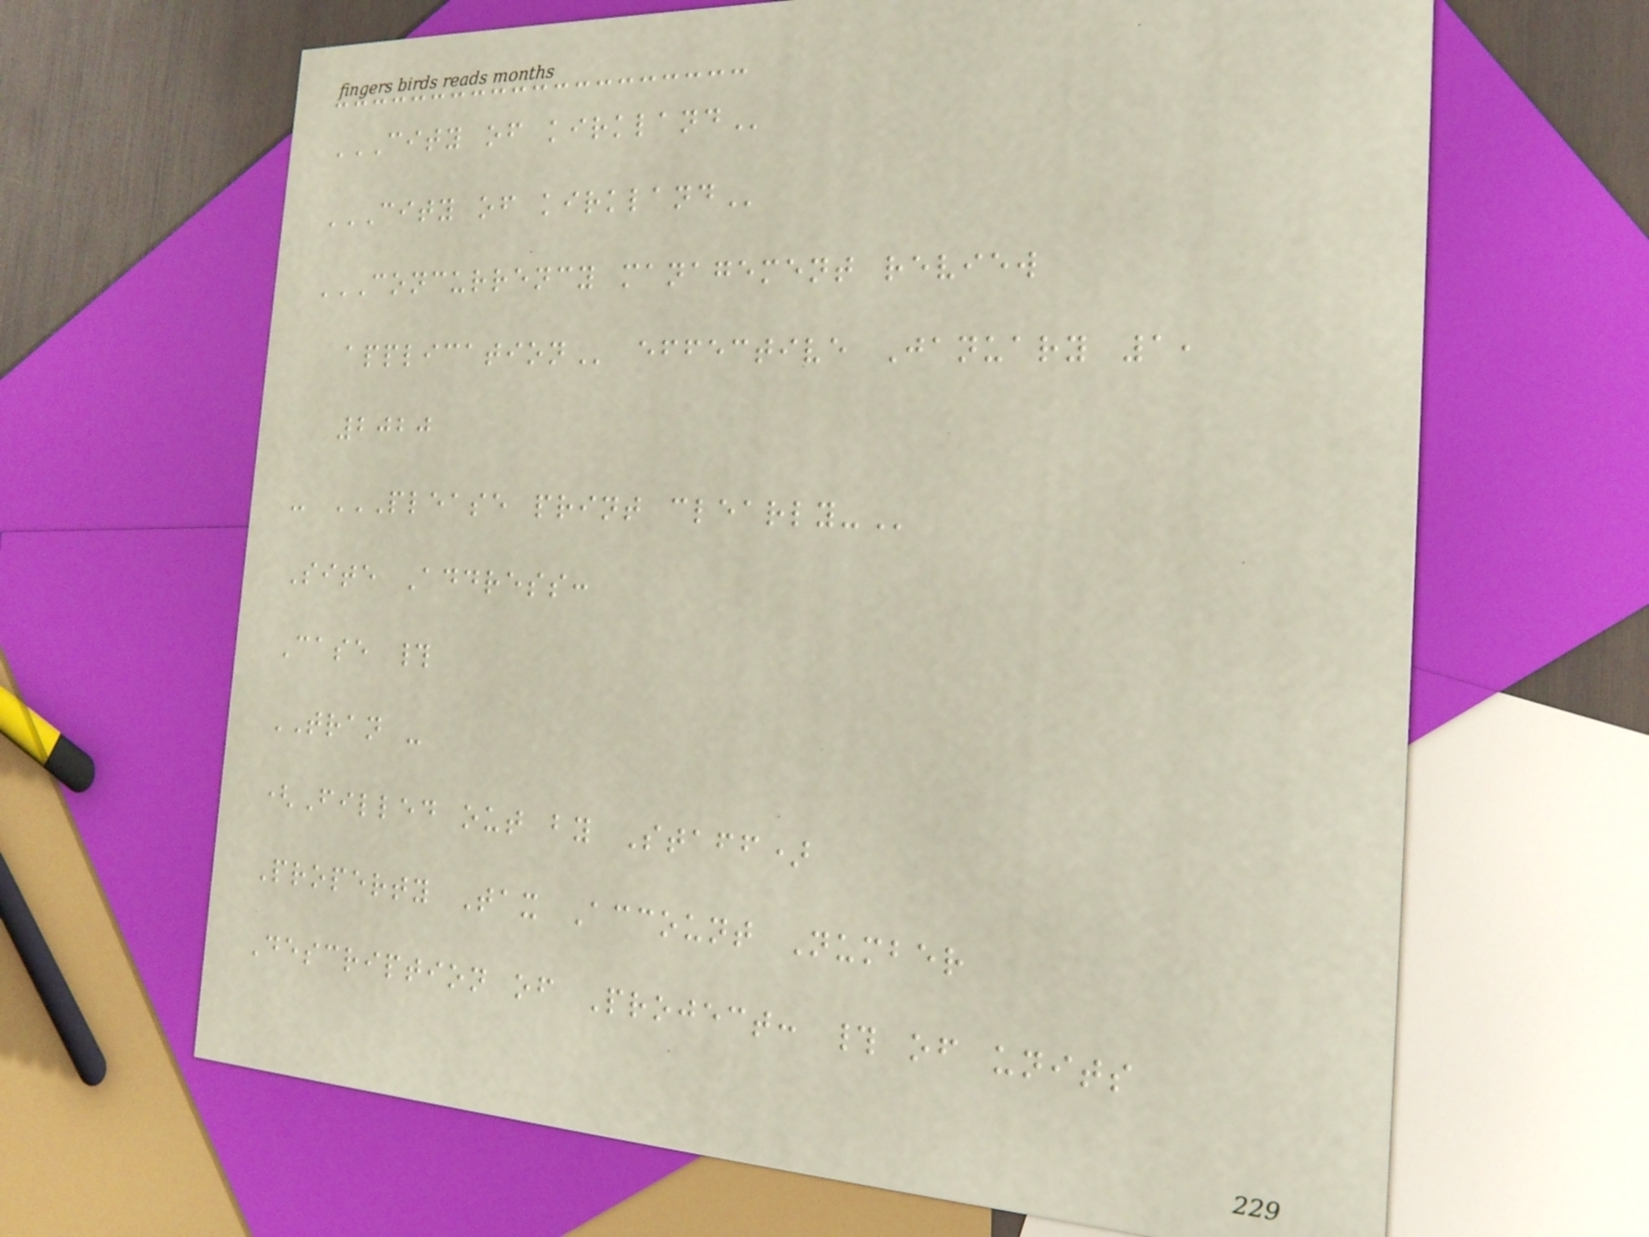CITY OF KIRKLAND
CITY OF KIRKLAND
CONCURRENCY MANAGEMENT REVIEW
APPLICATION effective January 1,
2020
- PLEASE PRINT CLEARLY-
Site Address:
Case #
TRAN -
(Filled out by Staff)
Property Tax Account Number
Description of Project: # of units
